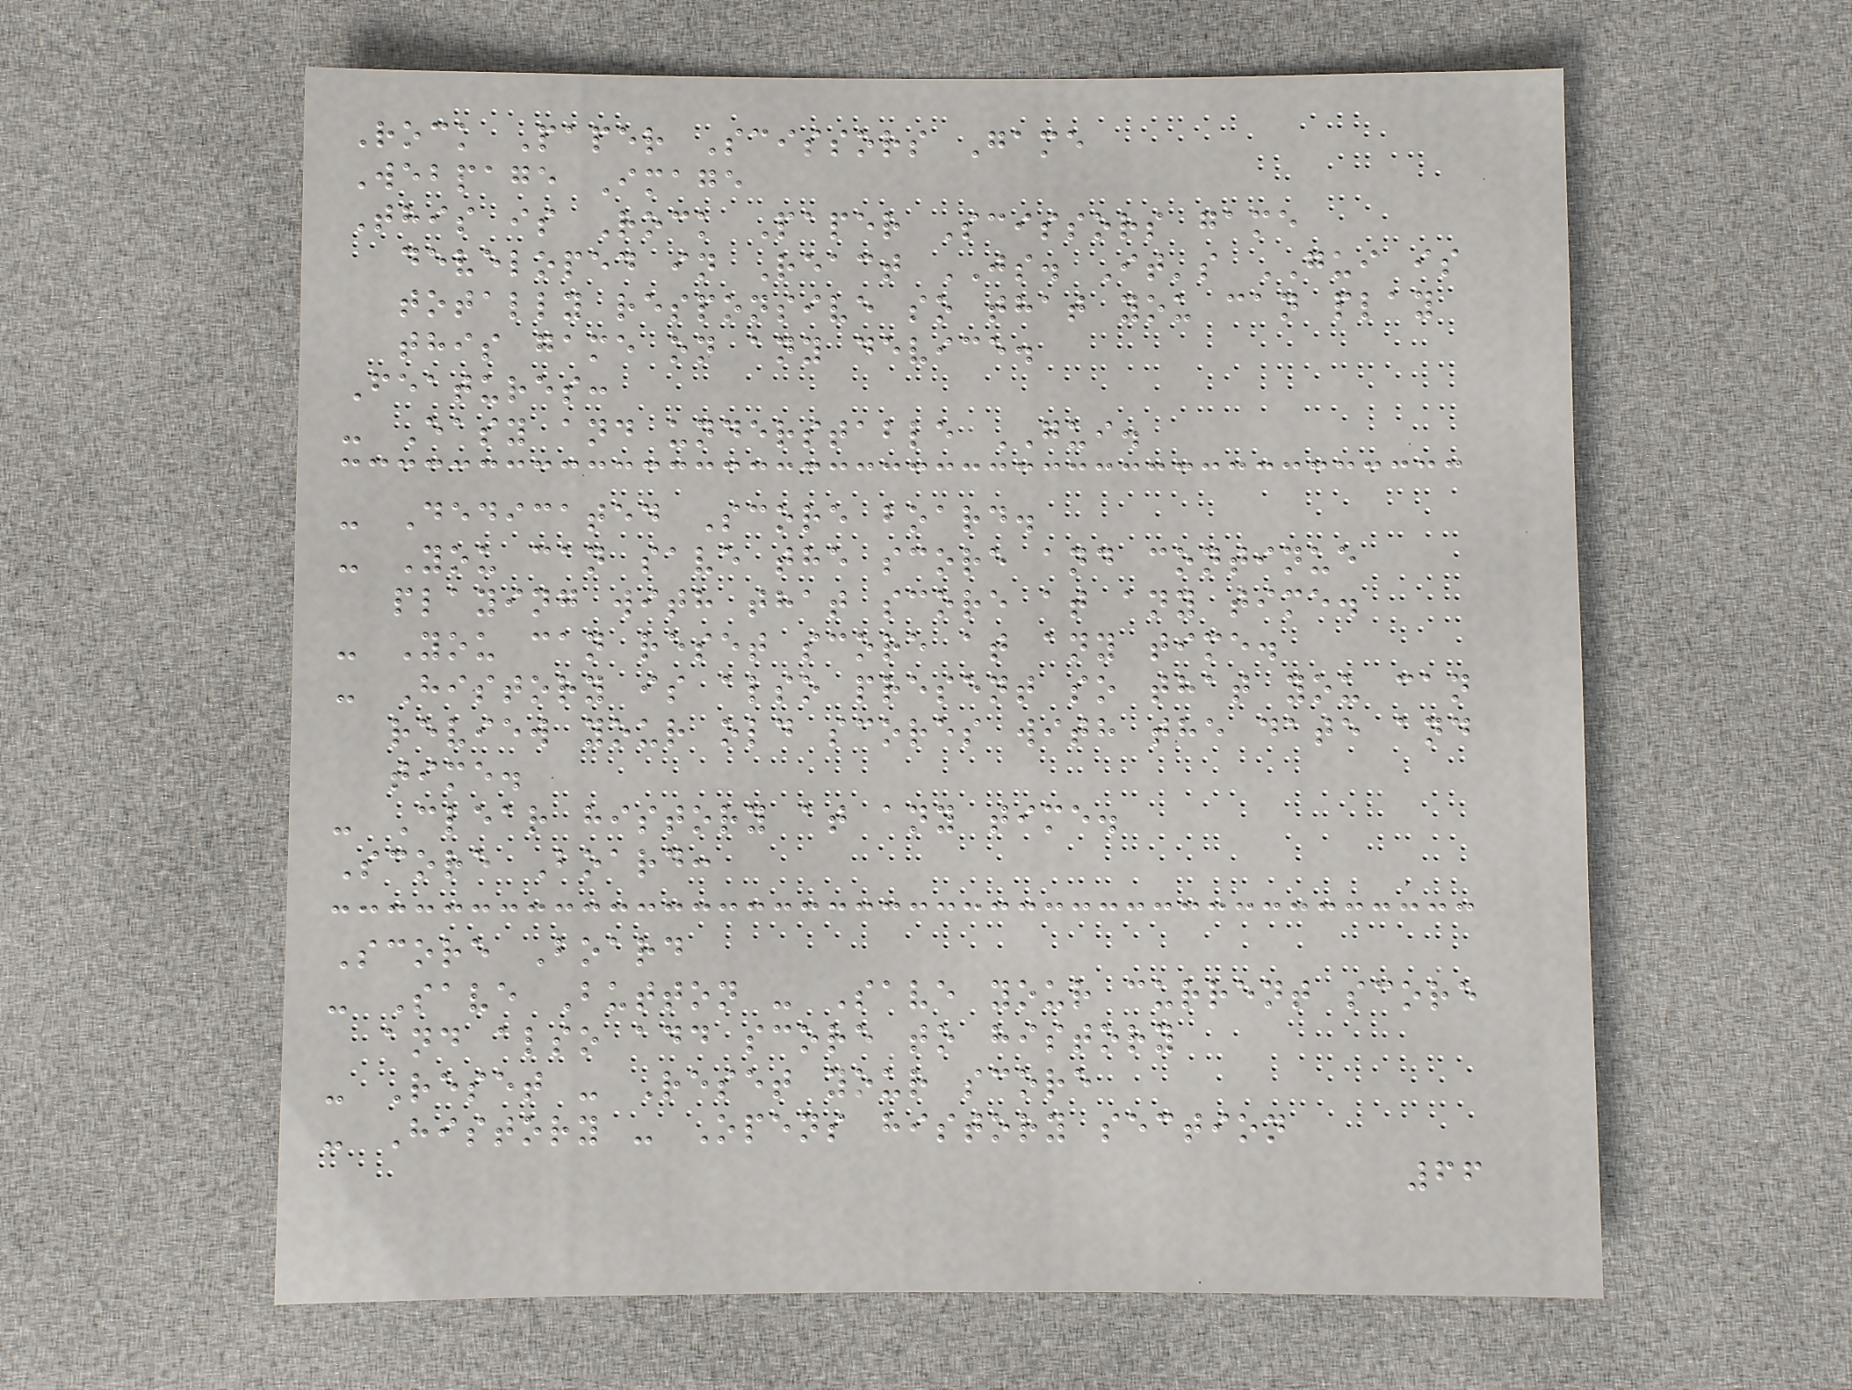Rock Paper Scissors Game
Webpage Image
This is Rock Paper Scissors game
developed in React JS. It's GUI is
totally responsive so that you can play
this game on any device.
Features:
- Easy and understable GUI.
- Dedicated Score board.
- You can save the score and continue
playing with that score at any time.
- You can reset score at any time.
- History is also present so that you can
review your old scores with the date and
time.
- Clear history at any time.
Score Board:
Score Board
- Save Button - Save your current score
and also add score to history
- Reset - Reset your score
- History - Opens history section
66
